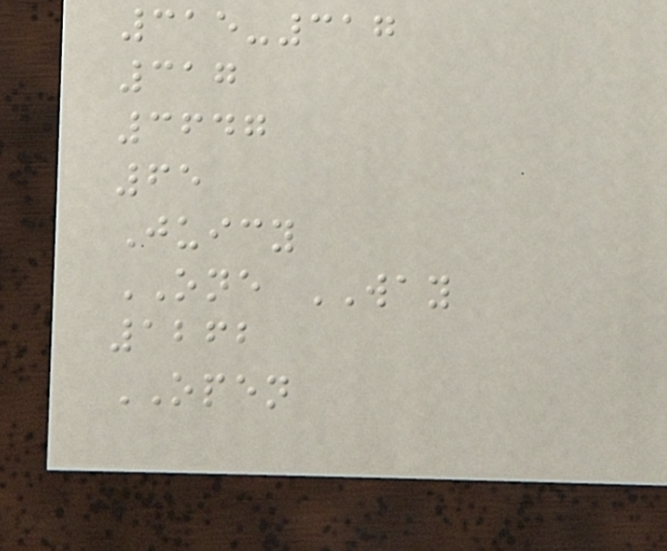315-317
317
3647
65
Juicy
ONE WAY
1262
OPEN
